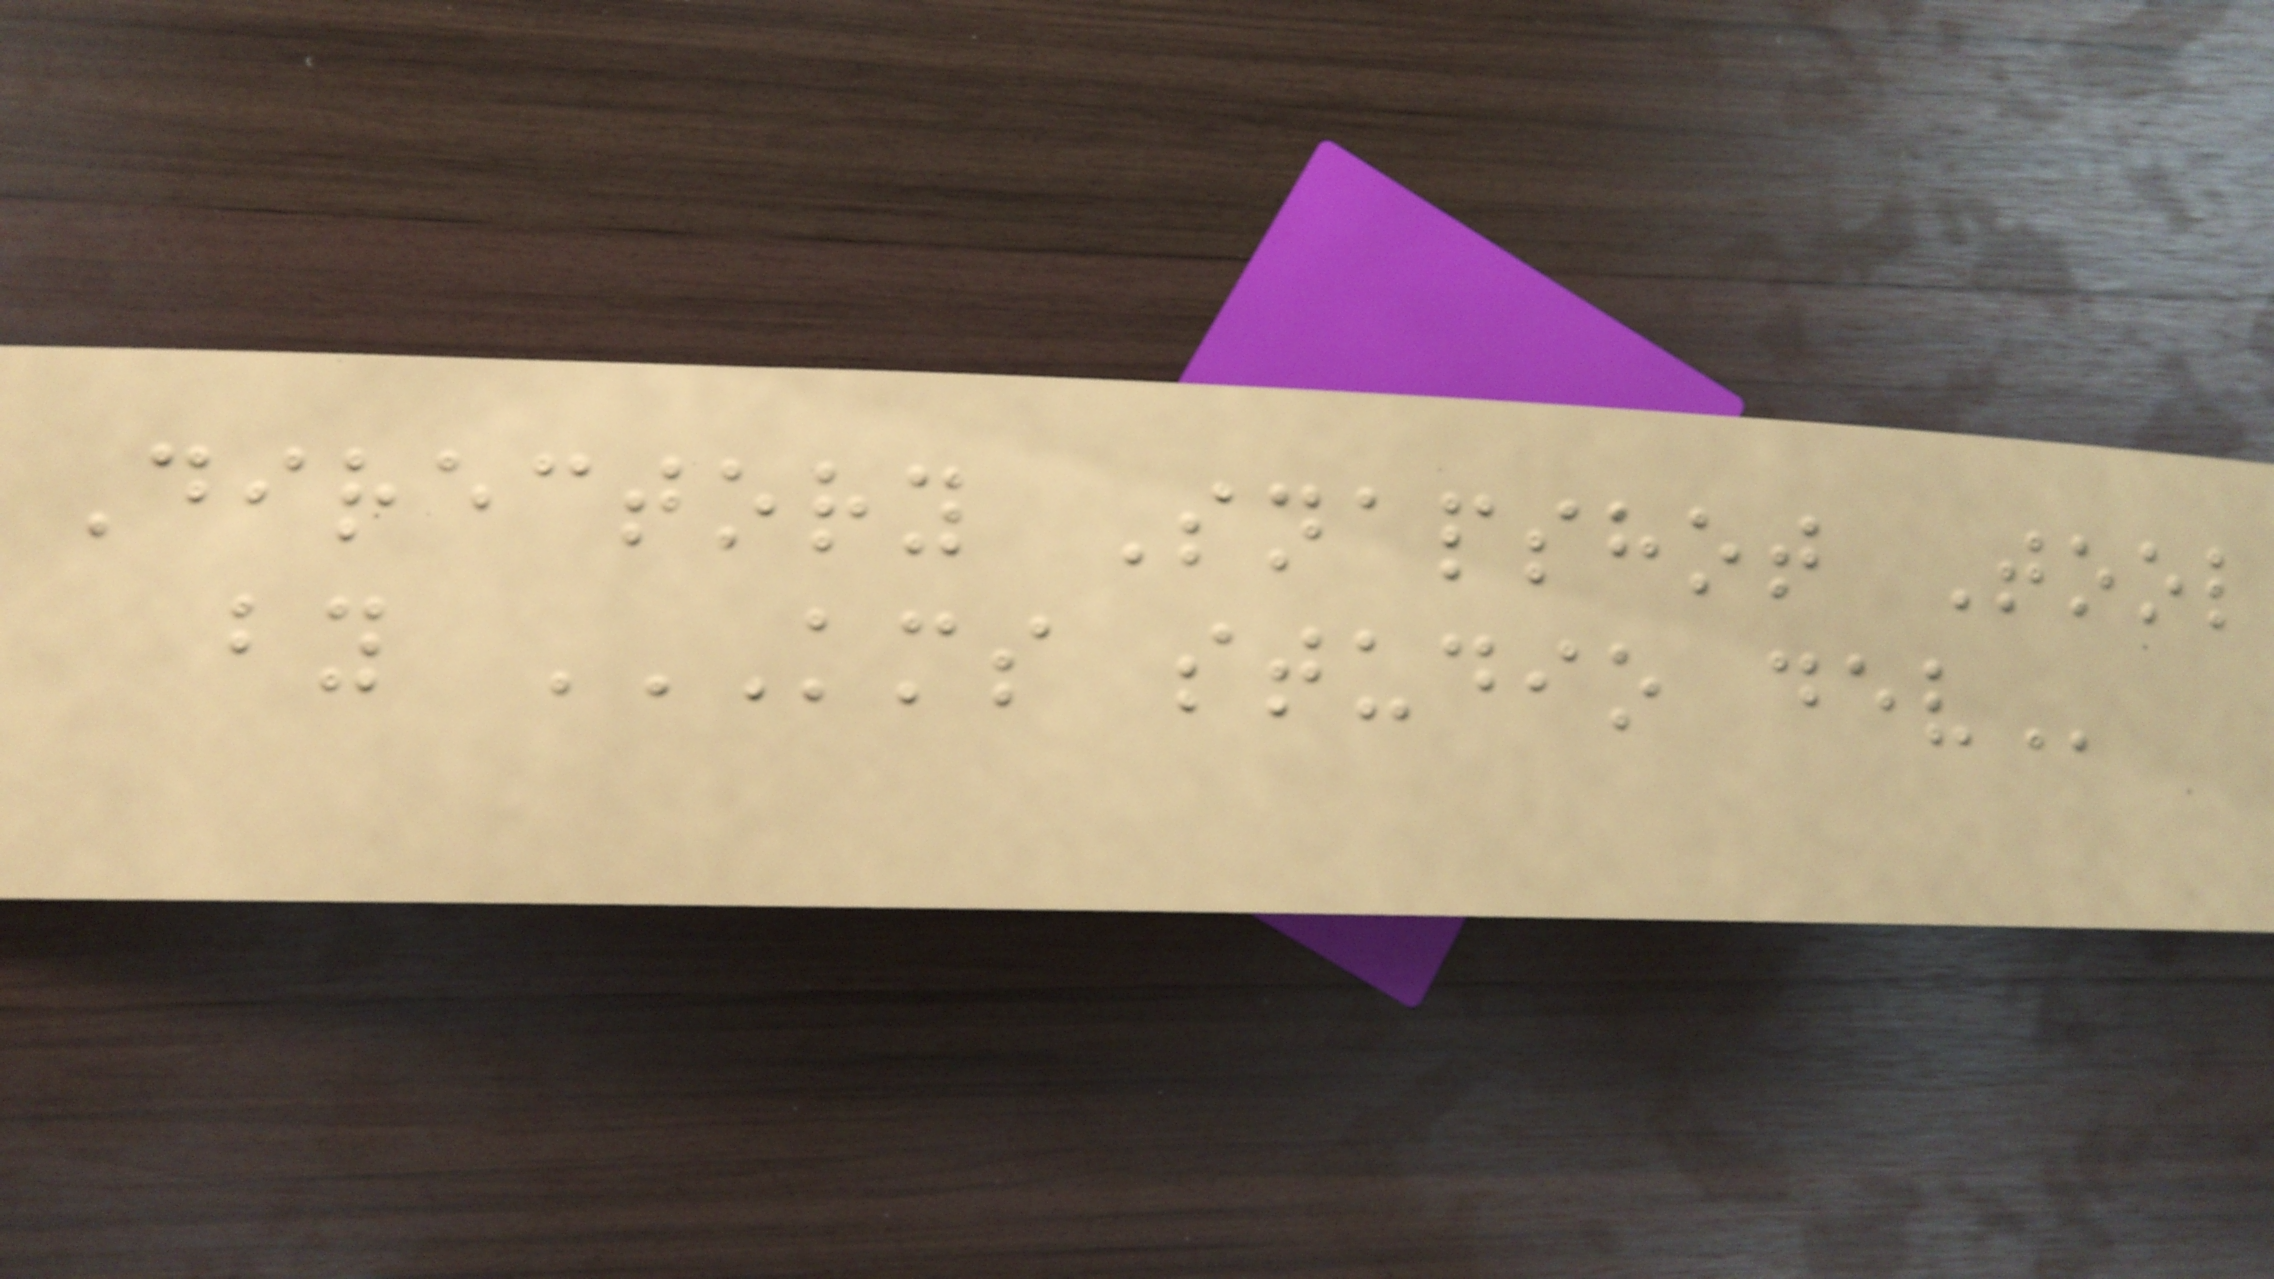Directory Snapshot Tool
by KMS STUDIO DEV
